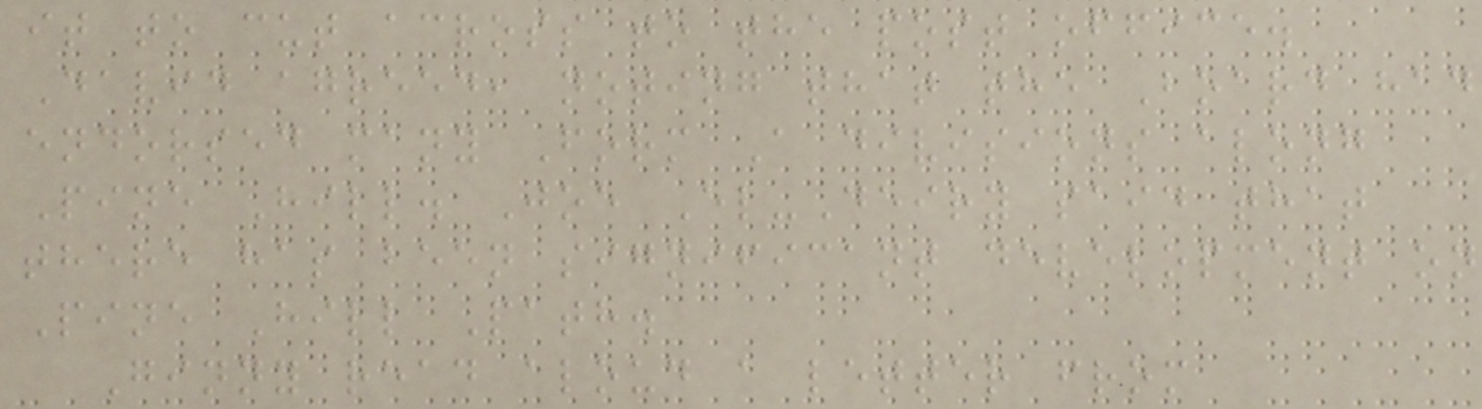it to cut across to the post office.
David agreed, noting that the Board had
endorsed many Form A divisions along
Pine Hill. Joe El-Deiry said that
there has been significant development on
Pine Hill Path.
Ginny read aloud a letter from
